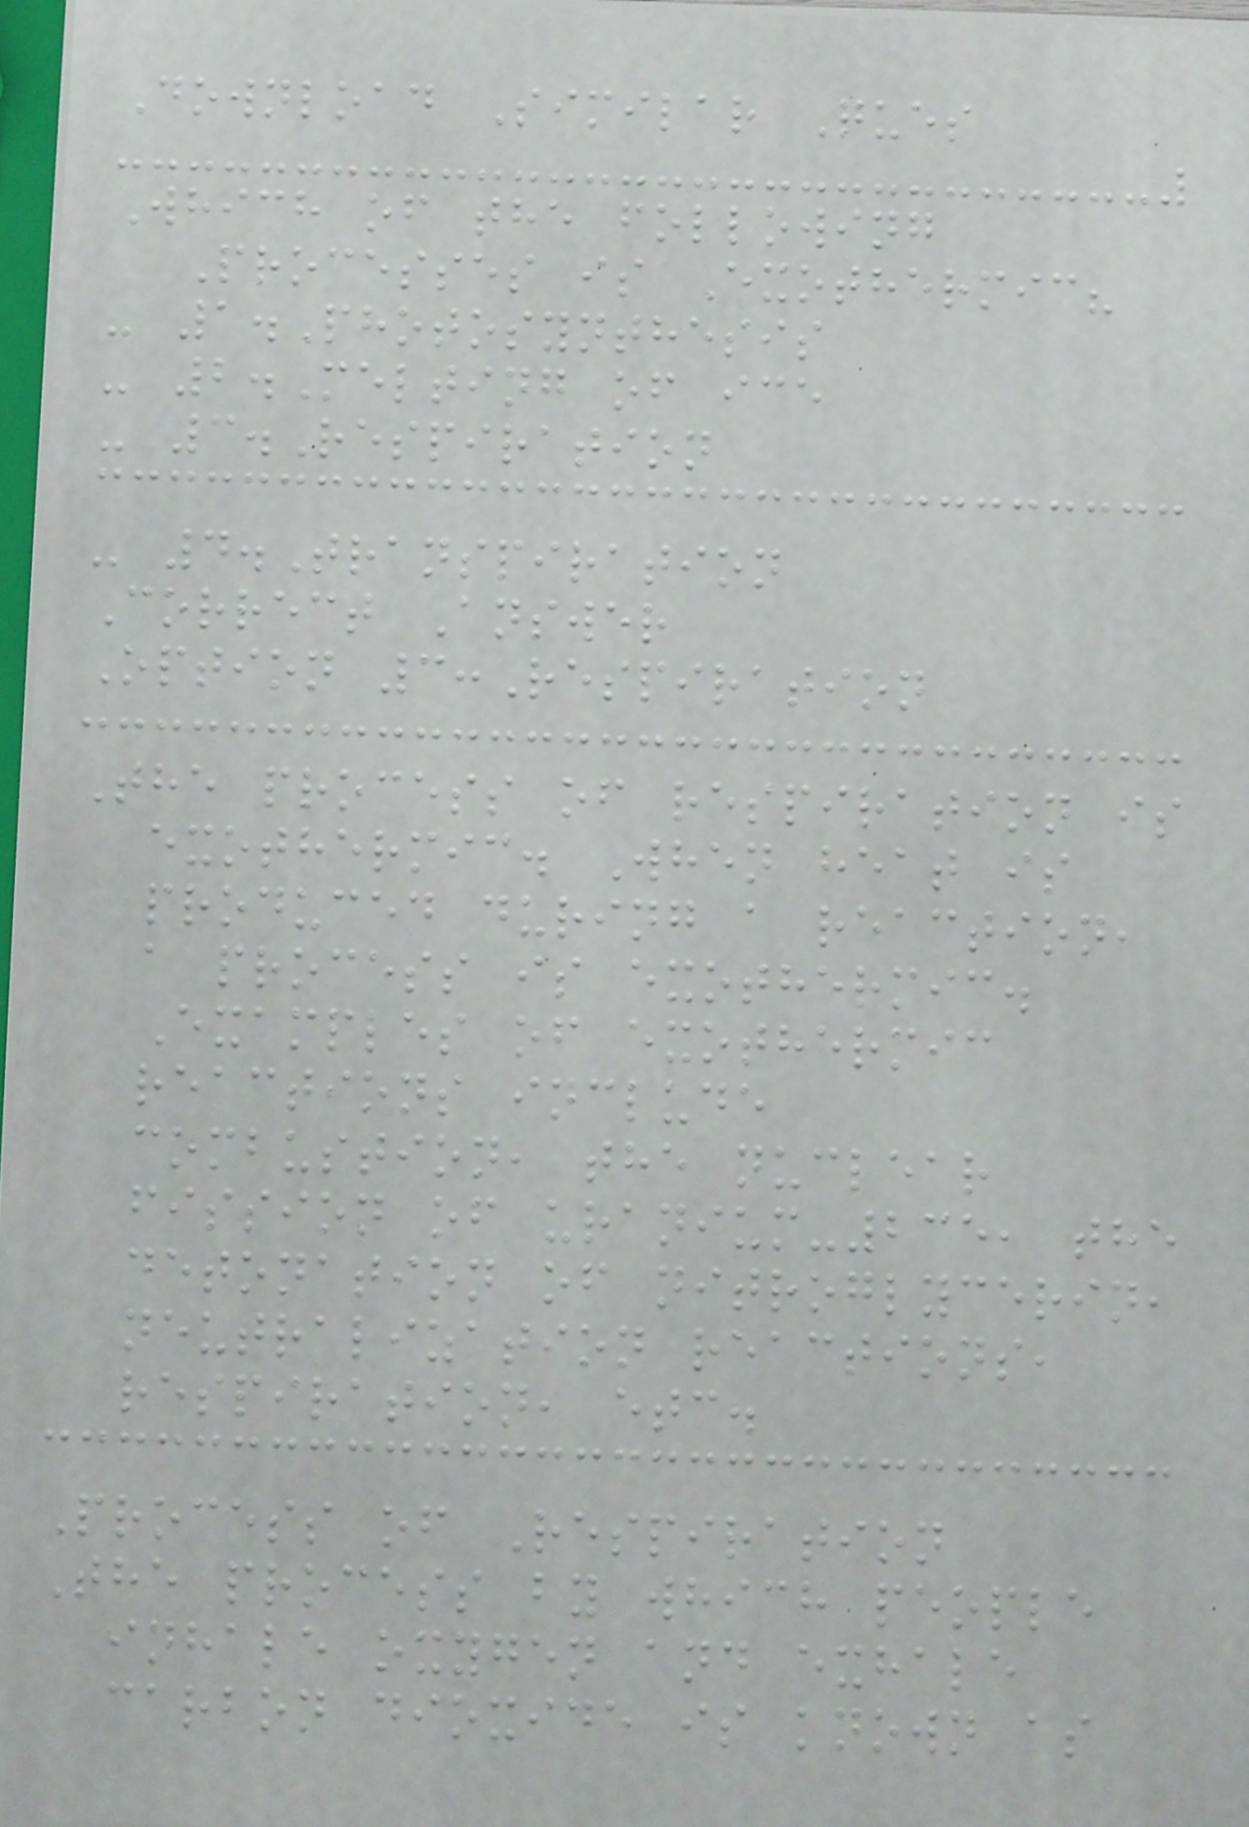Download Similar Ques
Which of the following
Processes is Exothermic?
- 1.Photosynthesis
- 2.Melting of ice
- 3.Respiration
- 4.Transpiration
Correct Answer
Option 3:Respiration
The process of respiration is
exothermic. When heat is
produced during a reaction,
a process is exothermic.
Examples of exothermic
reactions include
combustion, the nuclear
fission of uranium-235, the
detonation of nitroglycerin,
neutralization reactions,
respiration, etc.
Process of Respiration
The process by which people
inhale oxygen and exhale
carbon dioxide is known as
